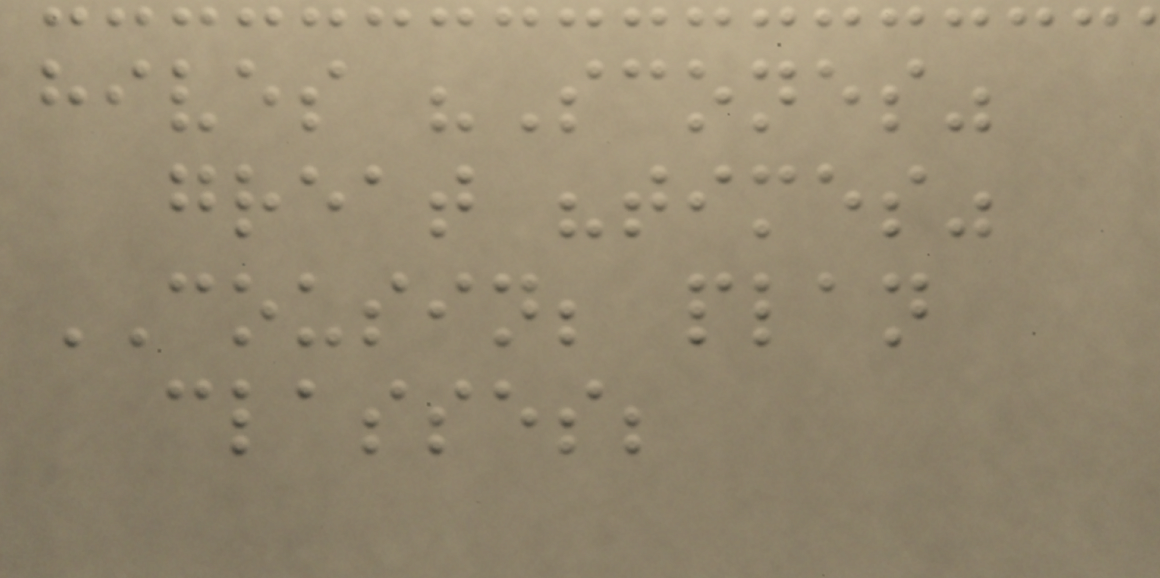hives "Scones"
great "times"
COUSIN; plan
classes;
